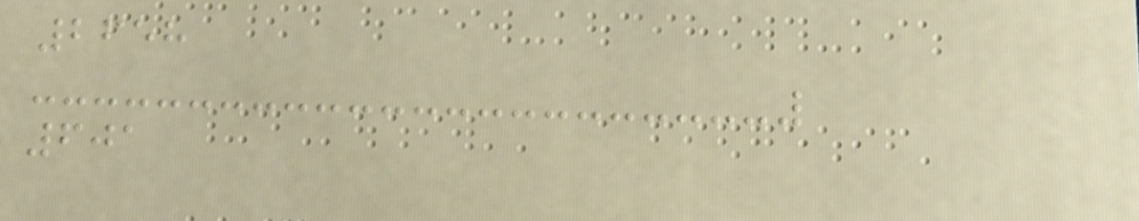2658
601
